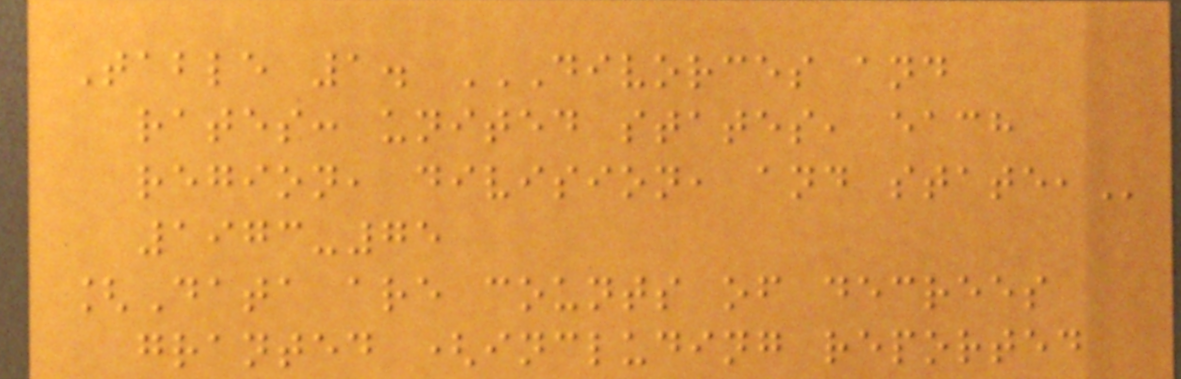Table 1. DIVORCES AND
RATES: UNITED STATES, EACH
REGION, DIVISION, AND STATE,
1973-75
[Data are counts of decrees
granted (including reported
